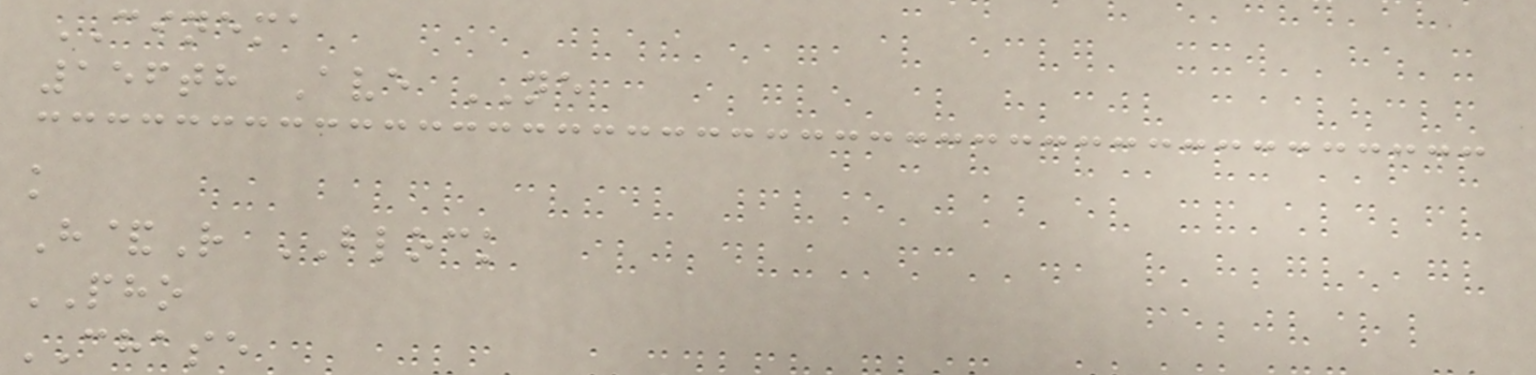CINEMA
156th Ave NE
k
H&R BLOCK
PHO
CHASE
